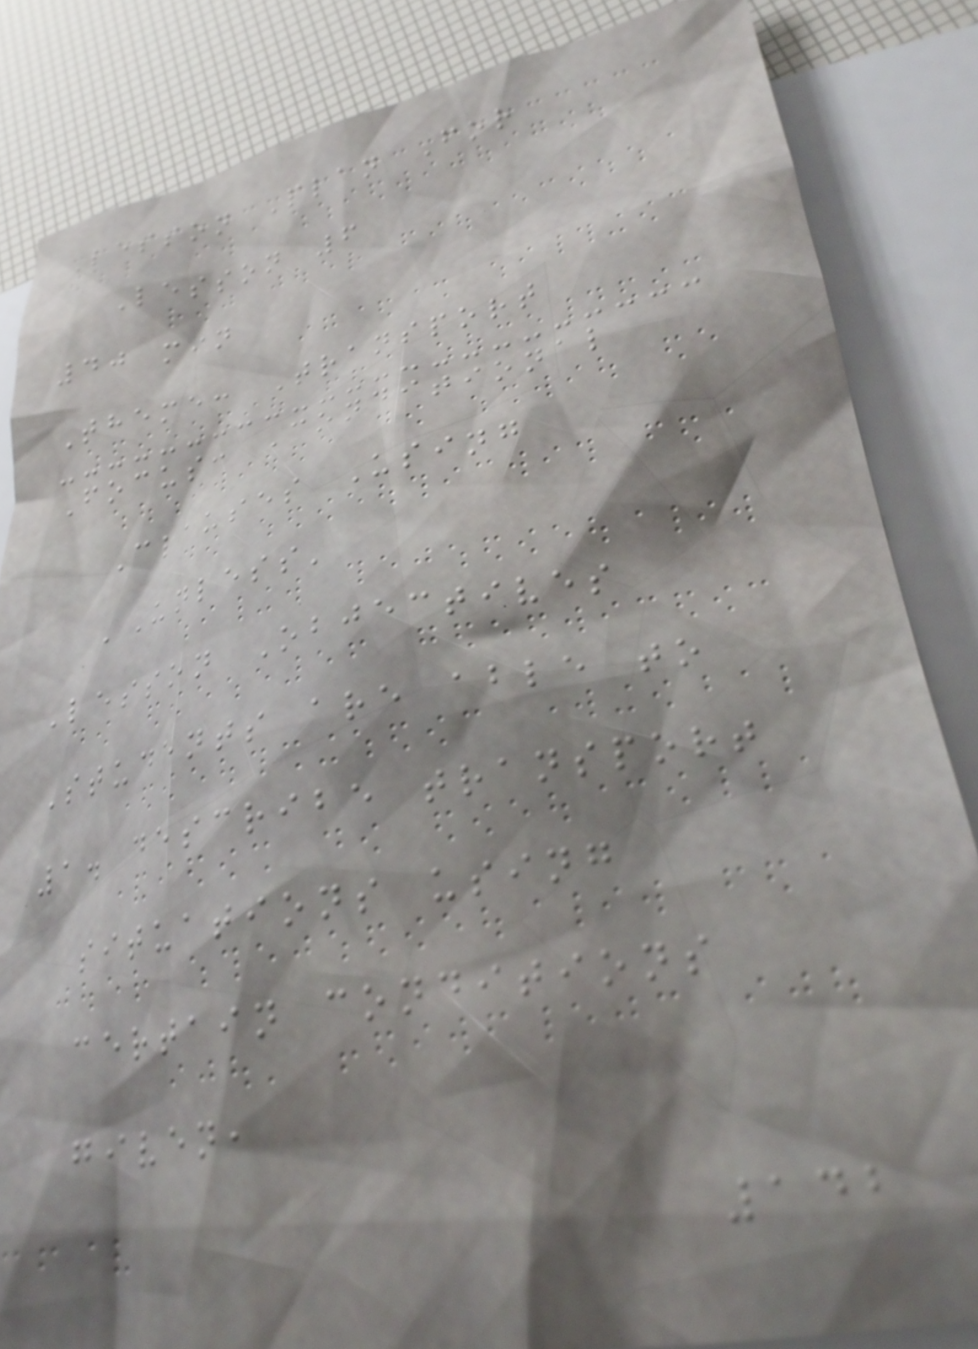Lesson Plan For
Lesson 6
40 min
Theme: Transport
Focus: Conditional
Clauses Using
'Unless'
Lesson Objectives
Students are able to
1. describe transport
situations using
certain conditions
given,
142
